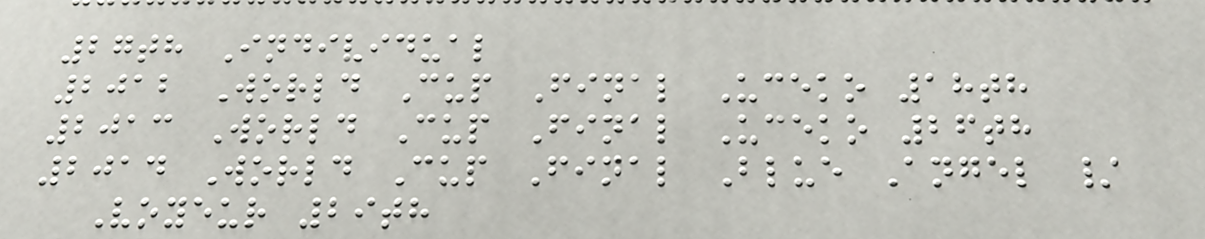27th Individual
2012 World Cup Final Uceko 18th
2013 World Cup Final Uceko 26th
2014 World Cup Final Blue Angel /
Voyeur 29th
